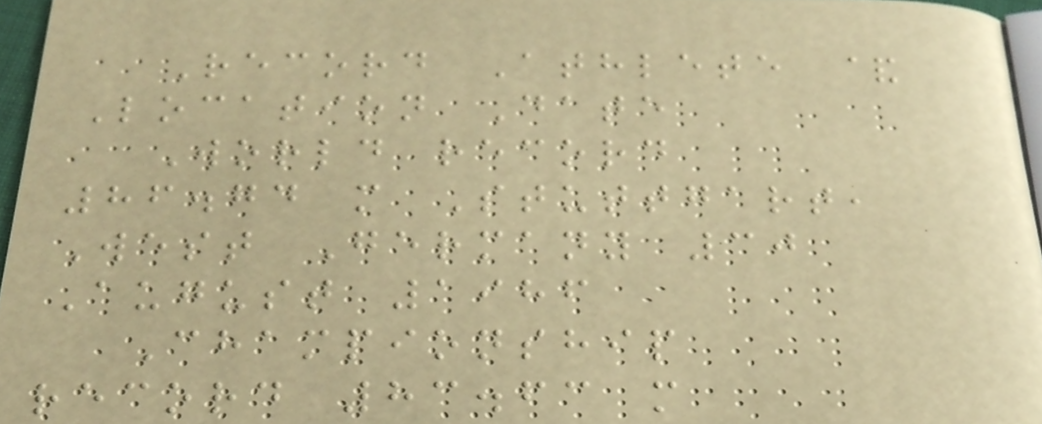Record Athlete &
Location Date
World record
86.74 m Stuttgart,
West Germany 30
August 1986
Championship
record 83.63 m
